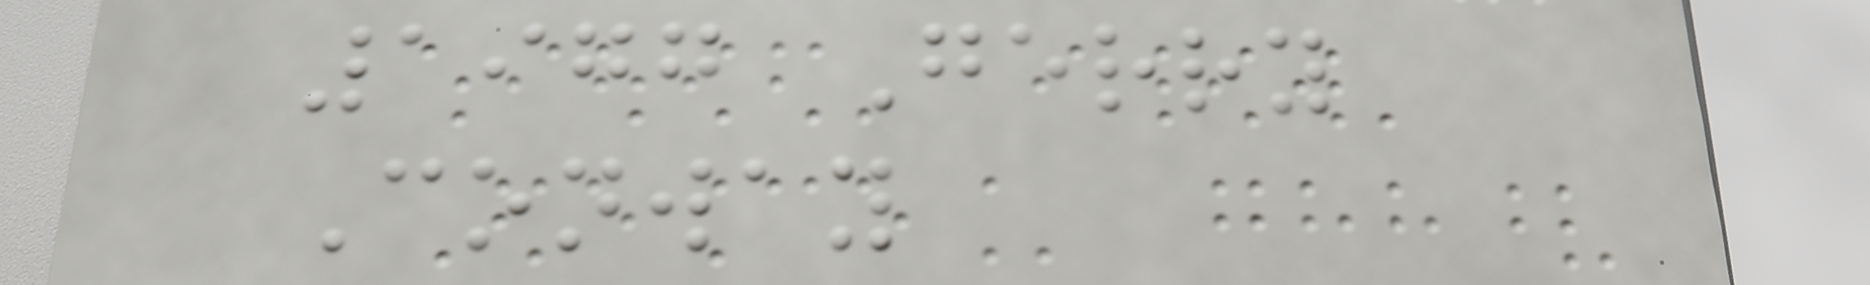1977 Gerry
Conway
